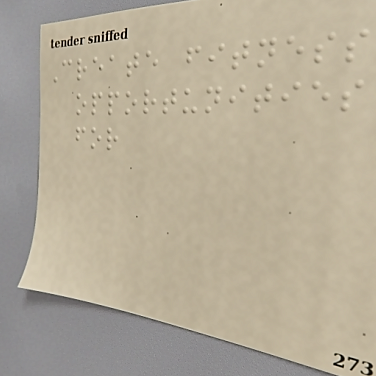Create fitness
opportunities
for
